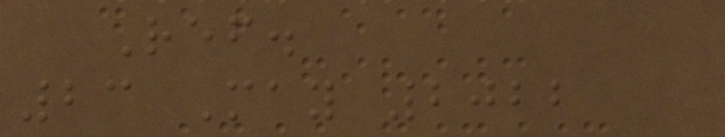Ref.
23 May 2022
